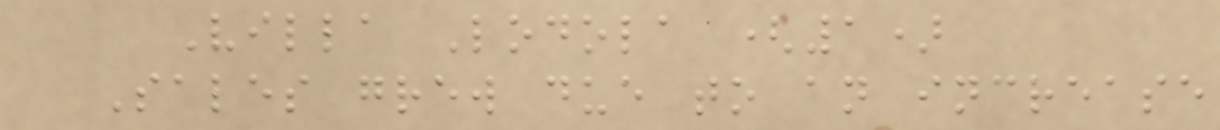Villa Lodola (1)
Sales grew due to an increase
